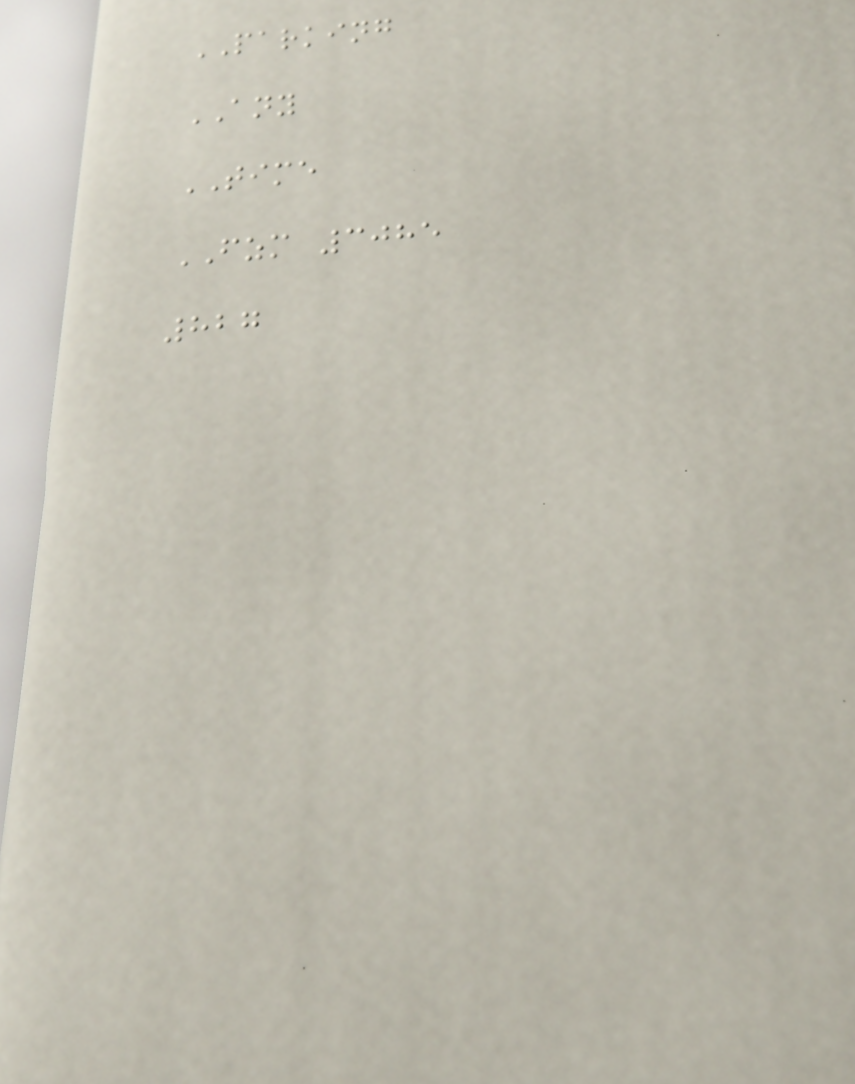PARKING
ANY
TIME
FZM 3085
827
